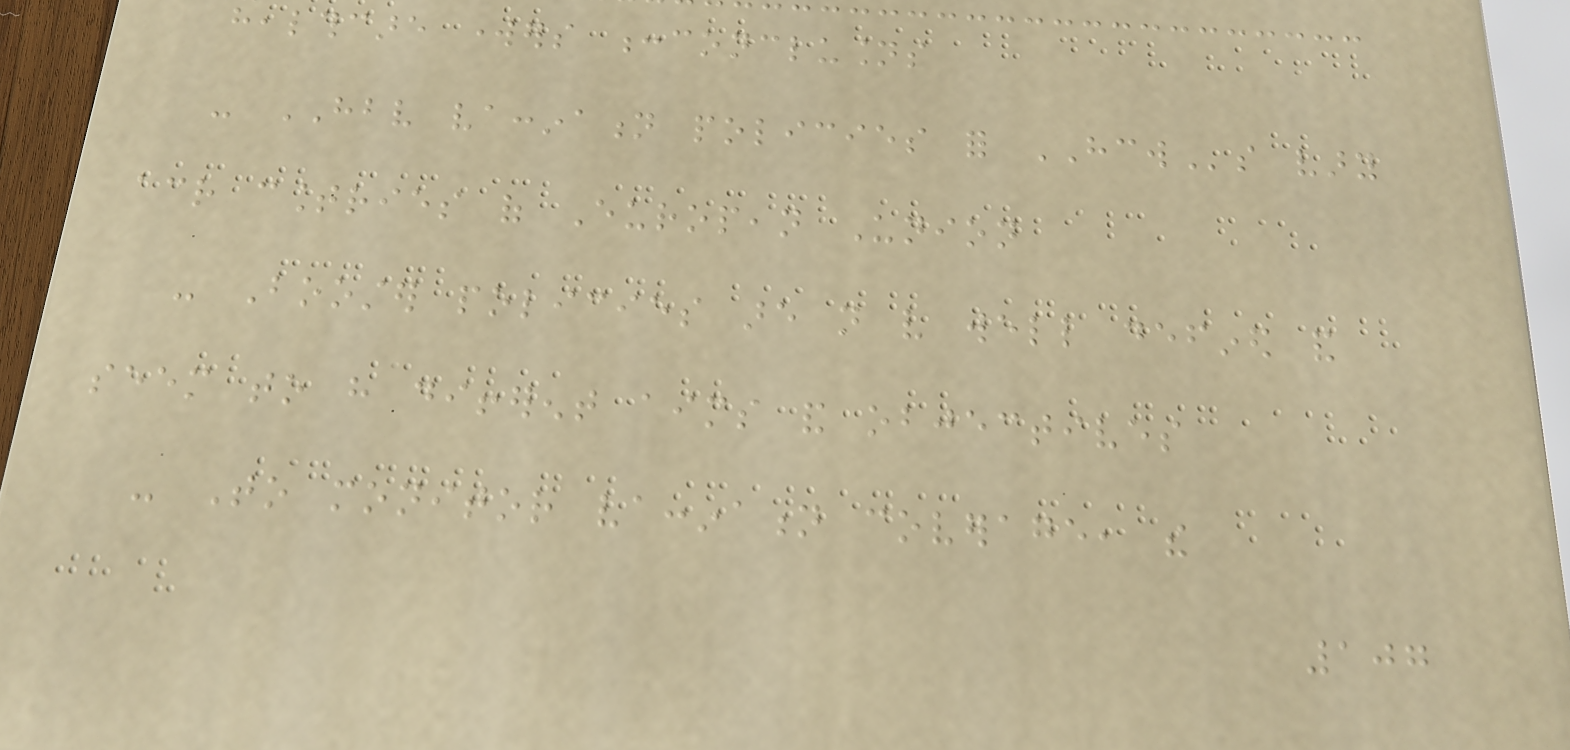healthcare workers :conclusions
- HBV vaccination policies for HCWs vary
across countries of European Union
- Booster policies are not very well defined and
seem to have different aims and objectives
- To monitor vaccination coverage, the
107
